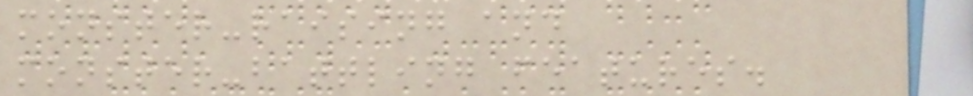monster-raising and
monster-battling features.
